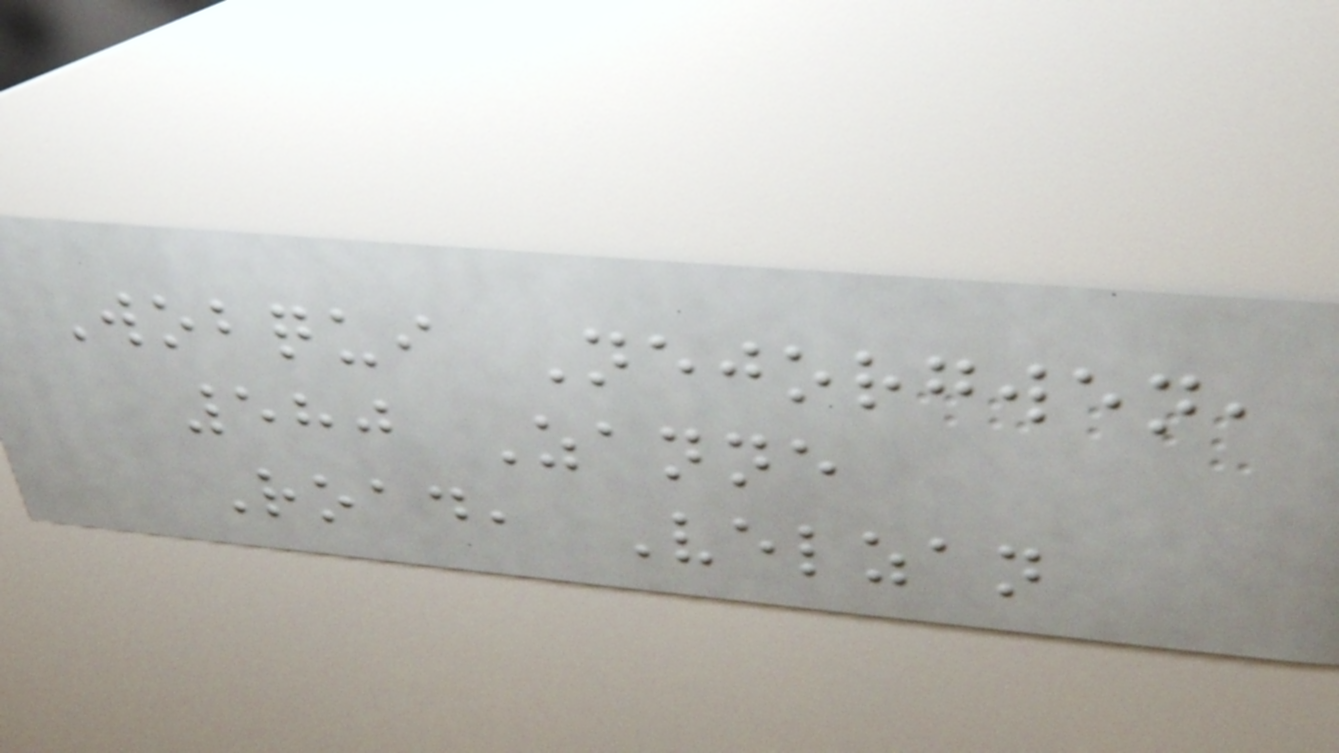Wobqui Nejorgwen,
580 Zanne
Road, Velzan
